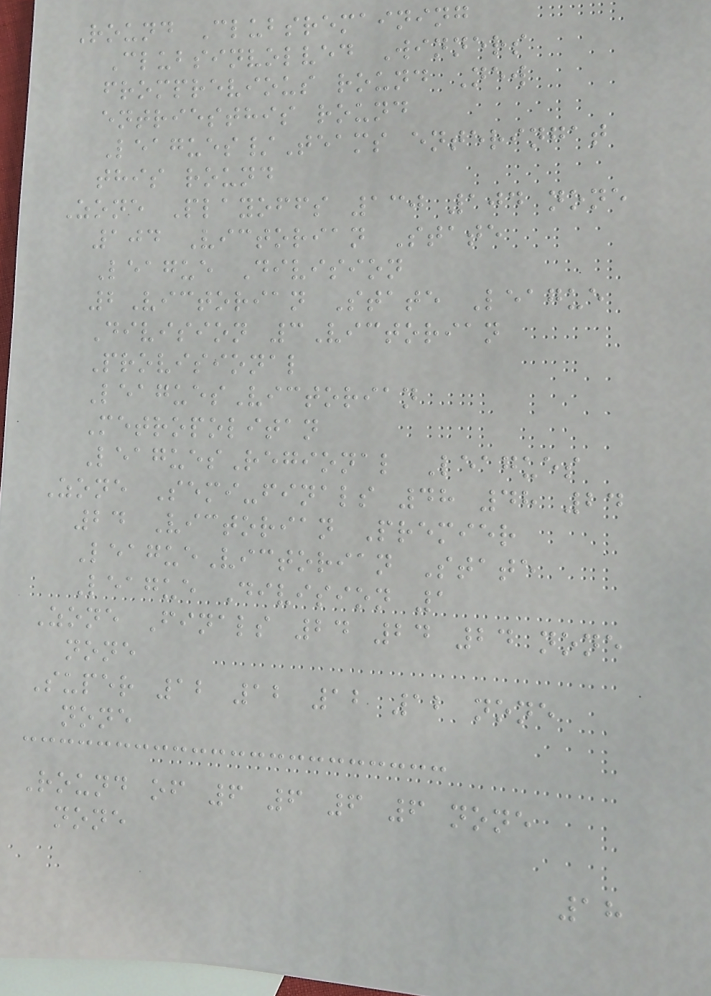Round Clubsremaining
Clubsinvolved Winners
fromprevious round New
entriesthis round
Leagues/Teams enteringat
this round
Zone Playoffs 130 104 none
104 Victorian State
League Division
2Victorian State League
Division 3Victorian
Provisional
LeaguesVictorian
Metropolitan
LeaguesRegional Leagues
Zone Semi-finals 48 48 24
24 Victorian Premier
LeagueVictorian State
League Division 1
Zone Finals 24 24 24 none
none
Super 12 12 12 12 none
none
Round of 6 6 6 6 none
none
18
